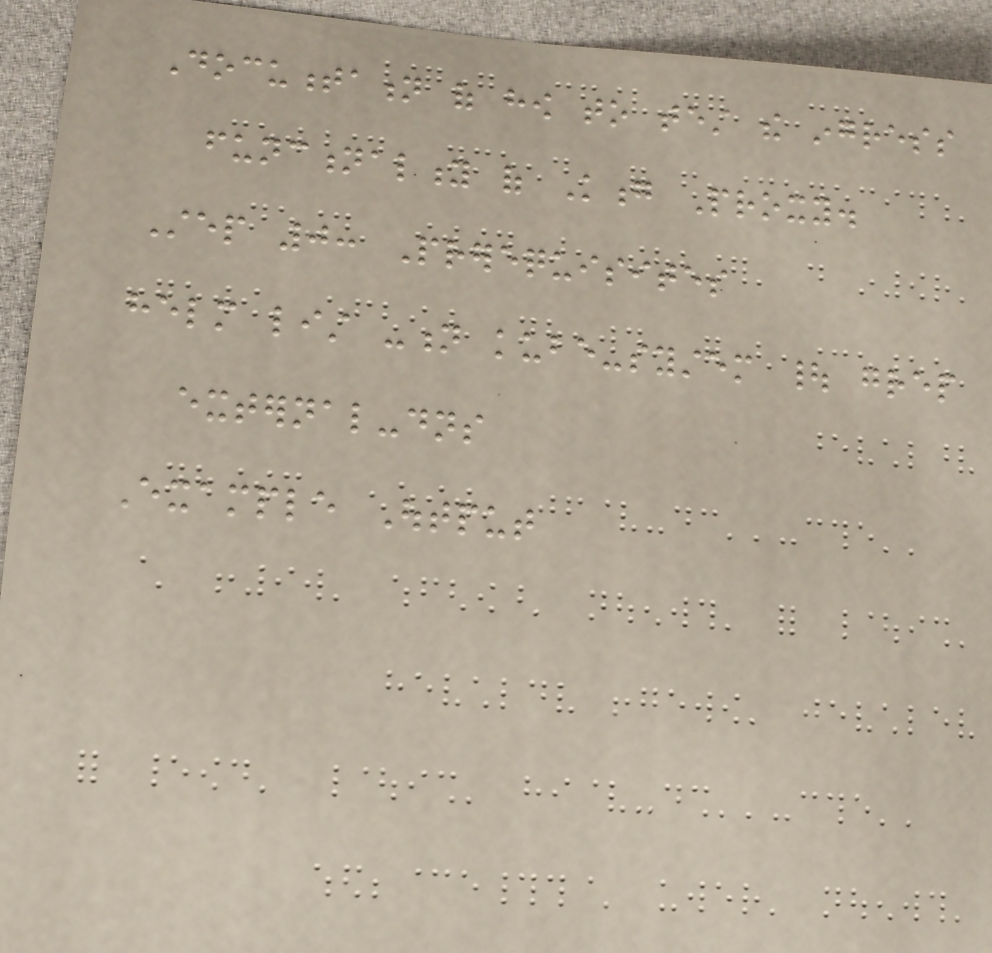Documentation of how to test the ingress
functionality of Kong Proxy.
Step 0: Prerequisites
helm list -n kube-system | grep
external-dns
Example Output
